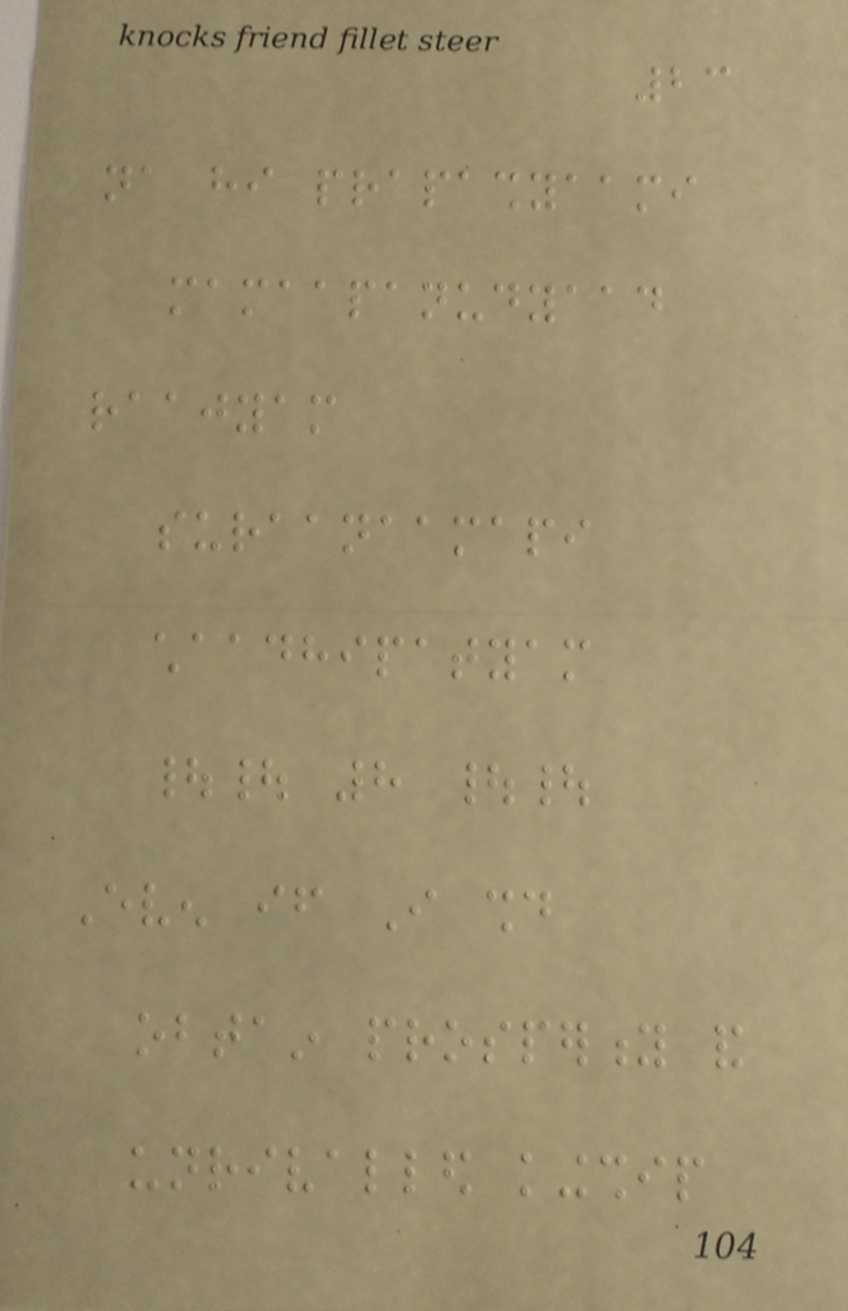23
na hi prapashyaami
mamaapanudyaad
raajyam
suraanaamapi
chaadhipatyam
|| 8 ||
Even if I should
obtain prosperity and
unrivalled kingship
